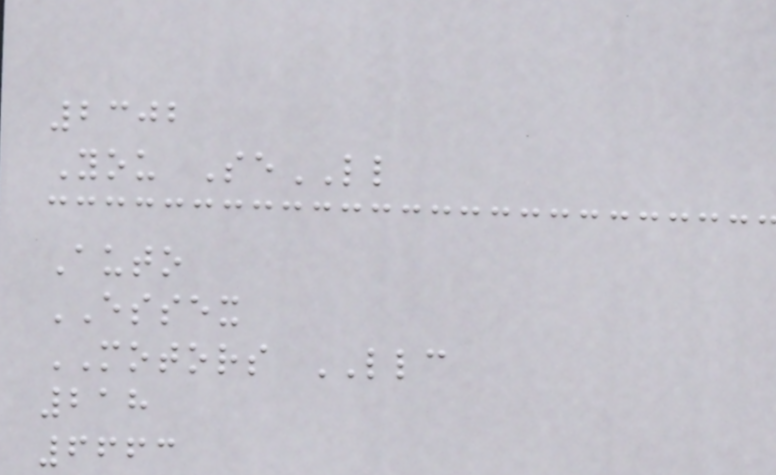2302
You SeLL
Auto
ESSEX
MOTORS LLC
218
6663
